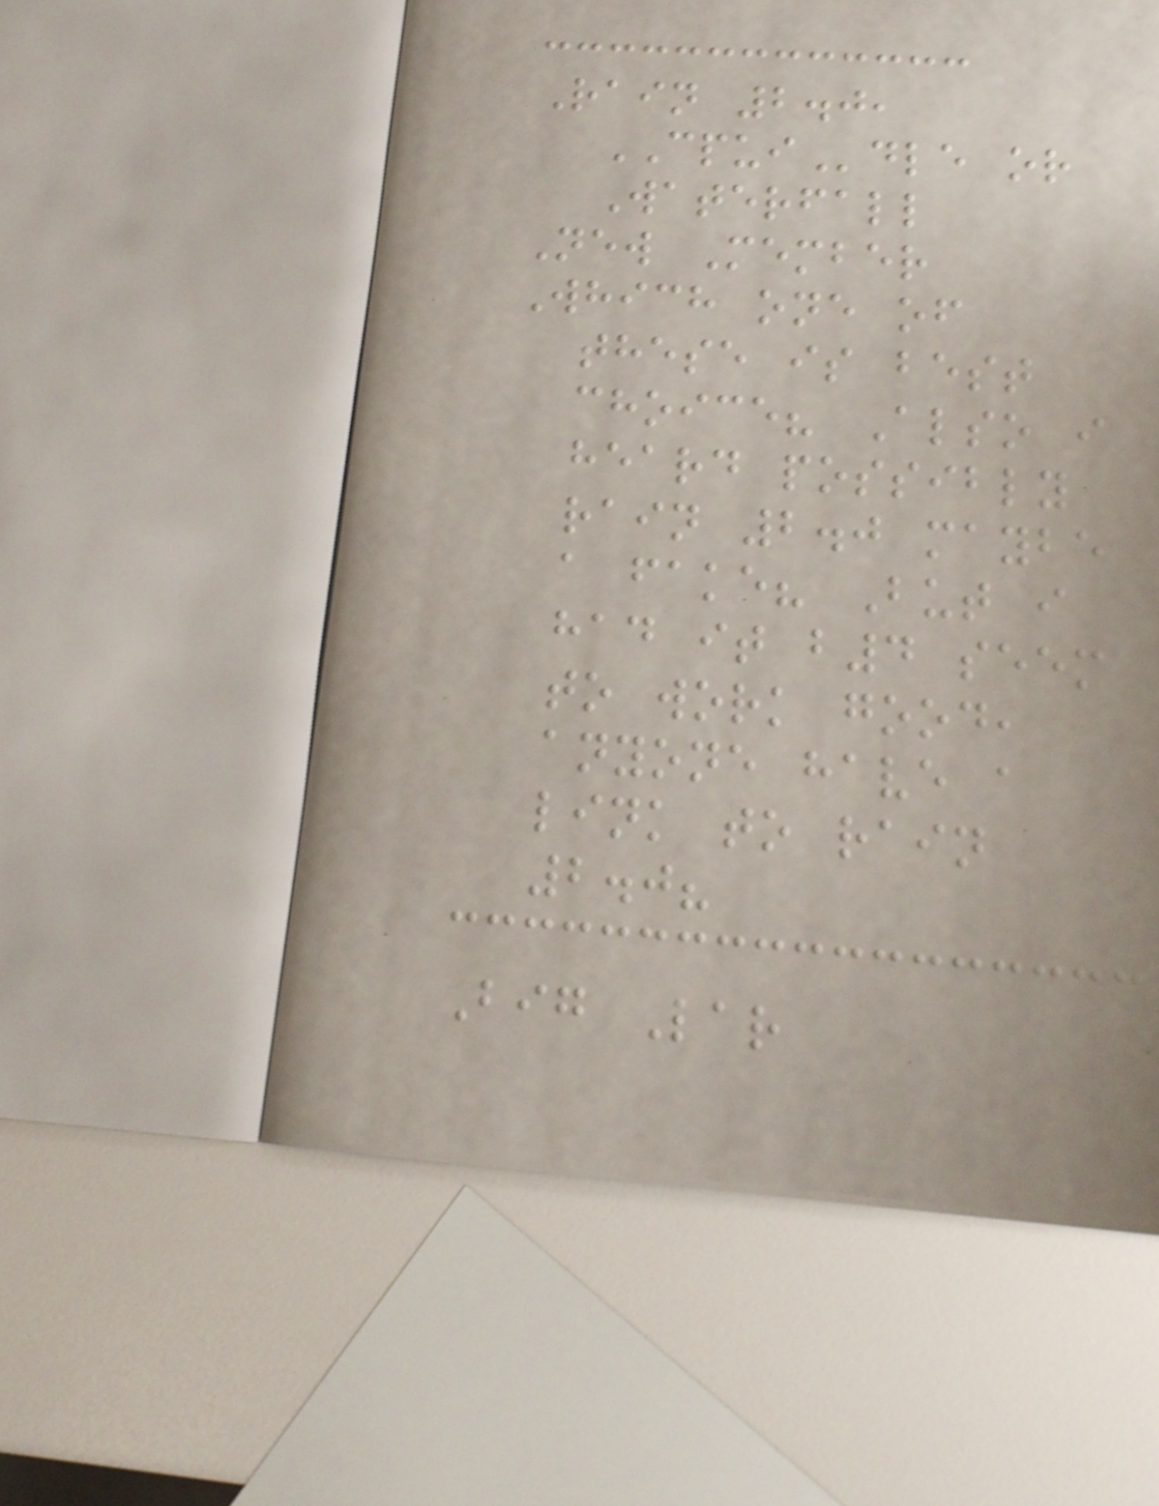Rain 2.0,
CPUIdle or
Waterfall
New Member
Which one of
these is best
choice? Also i
heard possibly
rain 2.0 maybe
a fake? But i
had it b4 seem
to work good,
anyone have a
link to rain
2.0?
Big Lar
